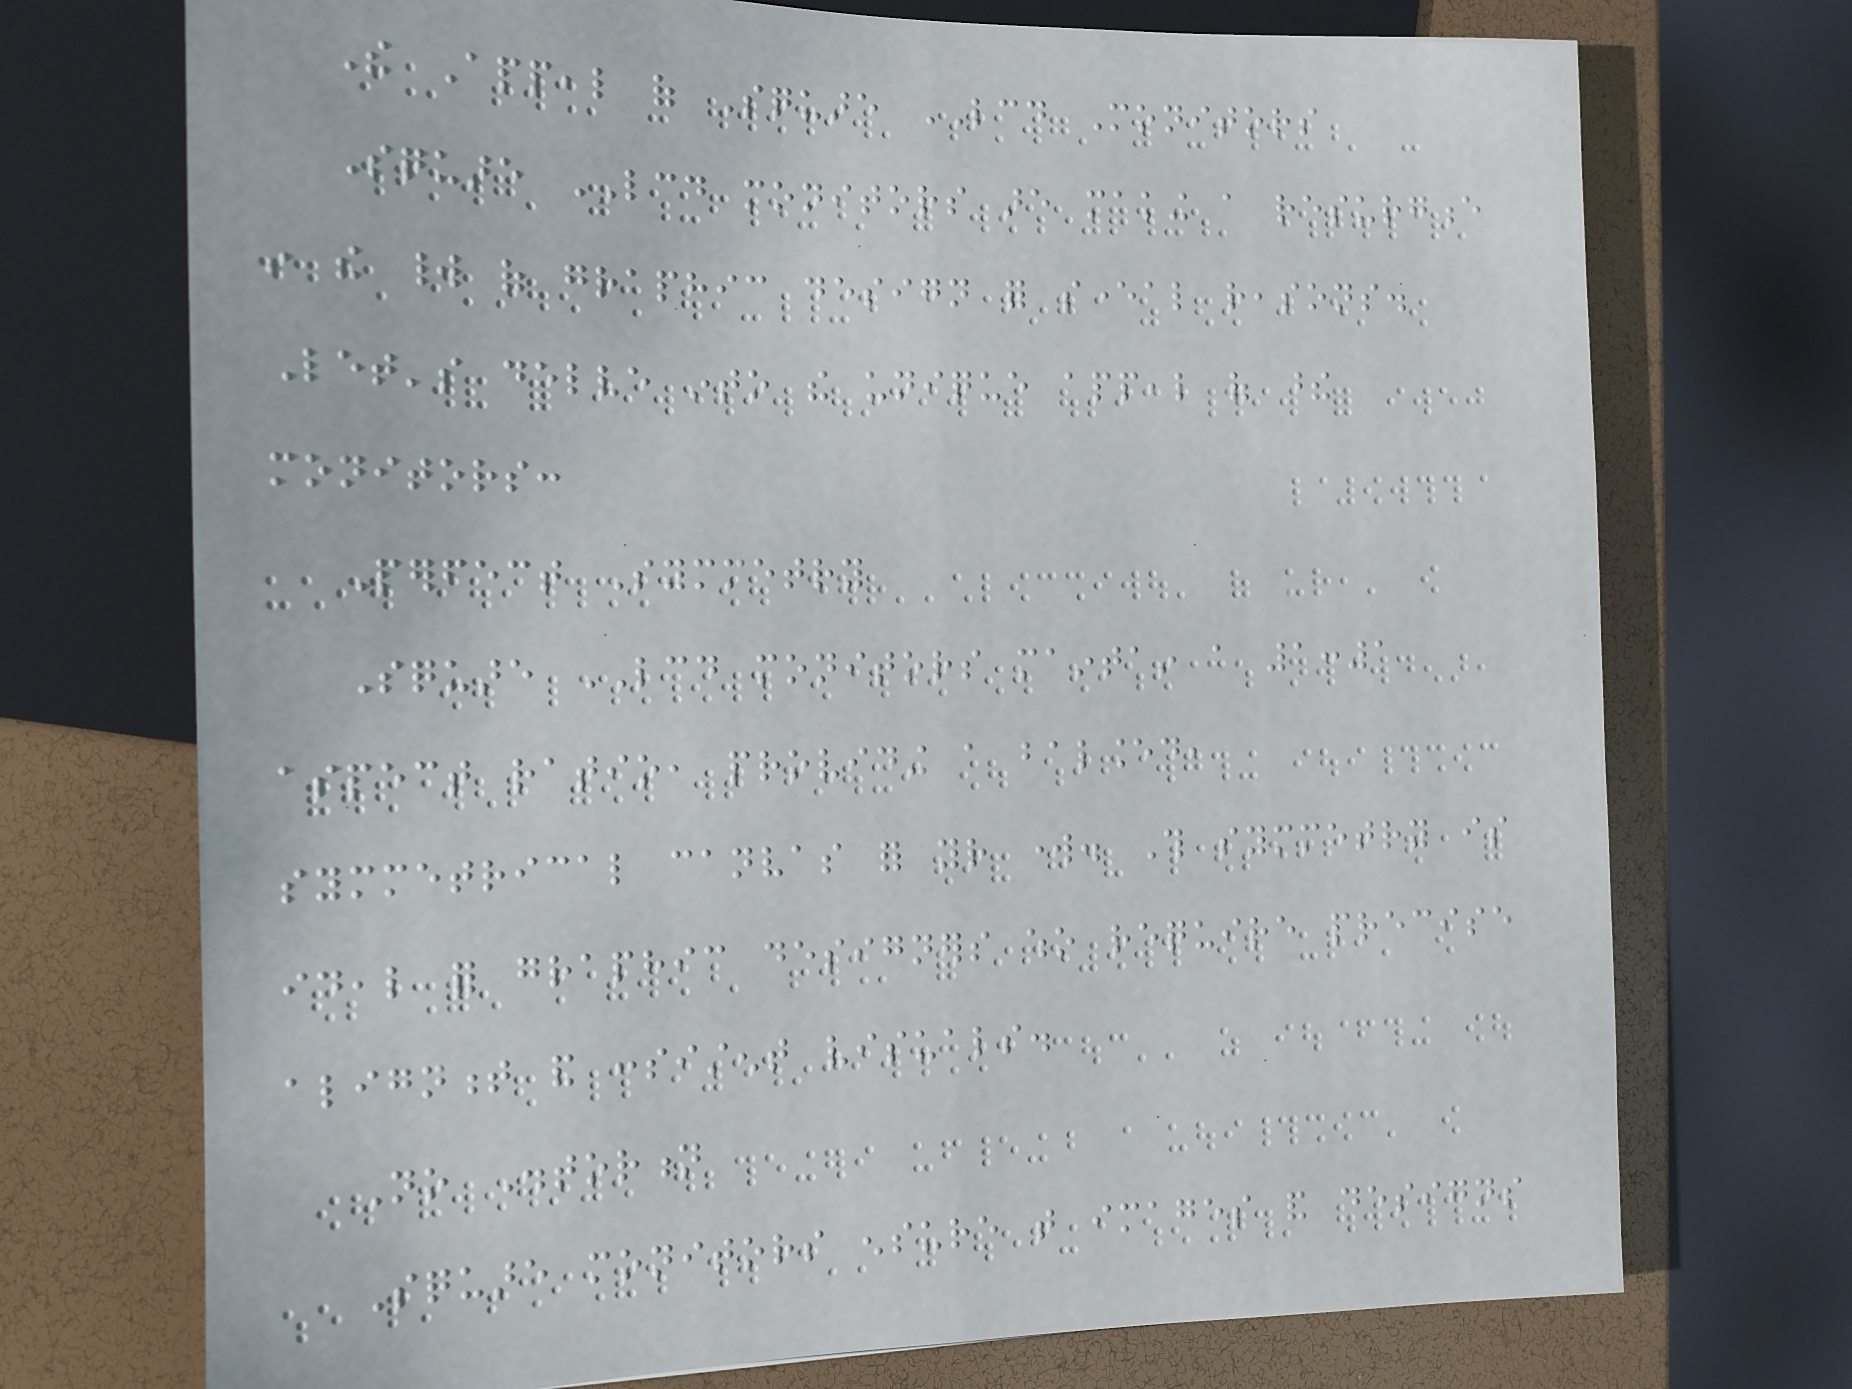The Appeal of Square LCD Monitors
Square LCD monitors are making a resurgence
in the world of graphic design for several reasons.
Let's delve into the unique appeal of these
monitors:
Perfect Symmetry
Square LCD monitors maintain a 1:1
aspect ratio, providing a balanced,
symmetrical canvas for your work. This symmetry is
ideal for graphic designers who require precise
alignment and consistent visuals.
No Distortion
Square monitors ensure that images and designs
